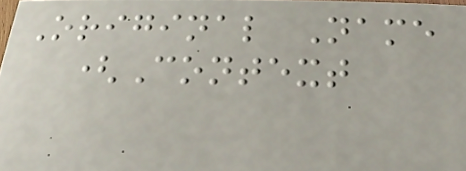Original Name
(Context
